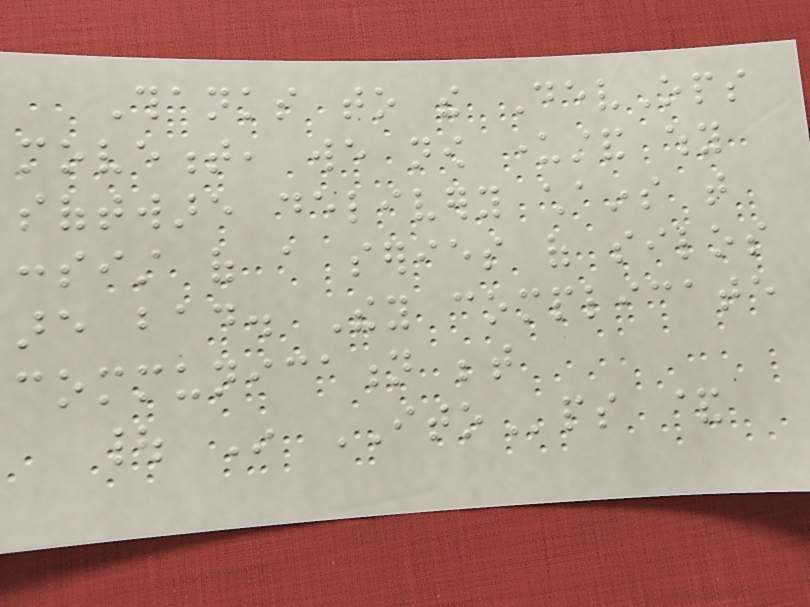Thanks to the DevOps
movement, we now understand why
software delivery chains that
consist of a series of silos
are bad. They complicate
communication between
| In ITOps &
